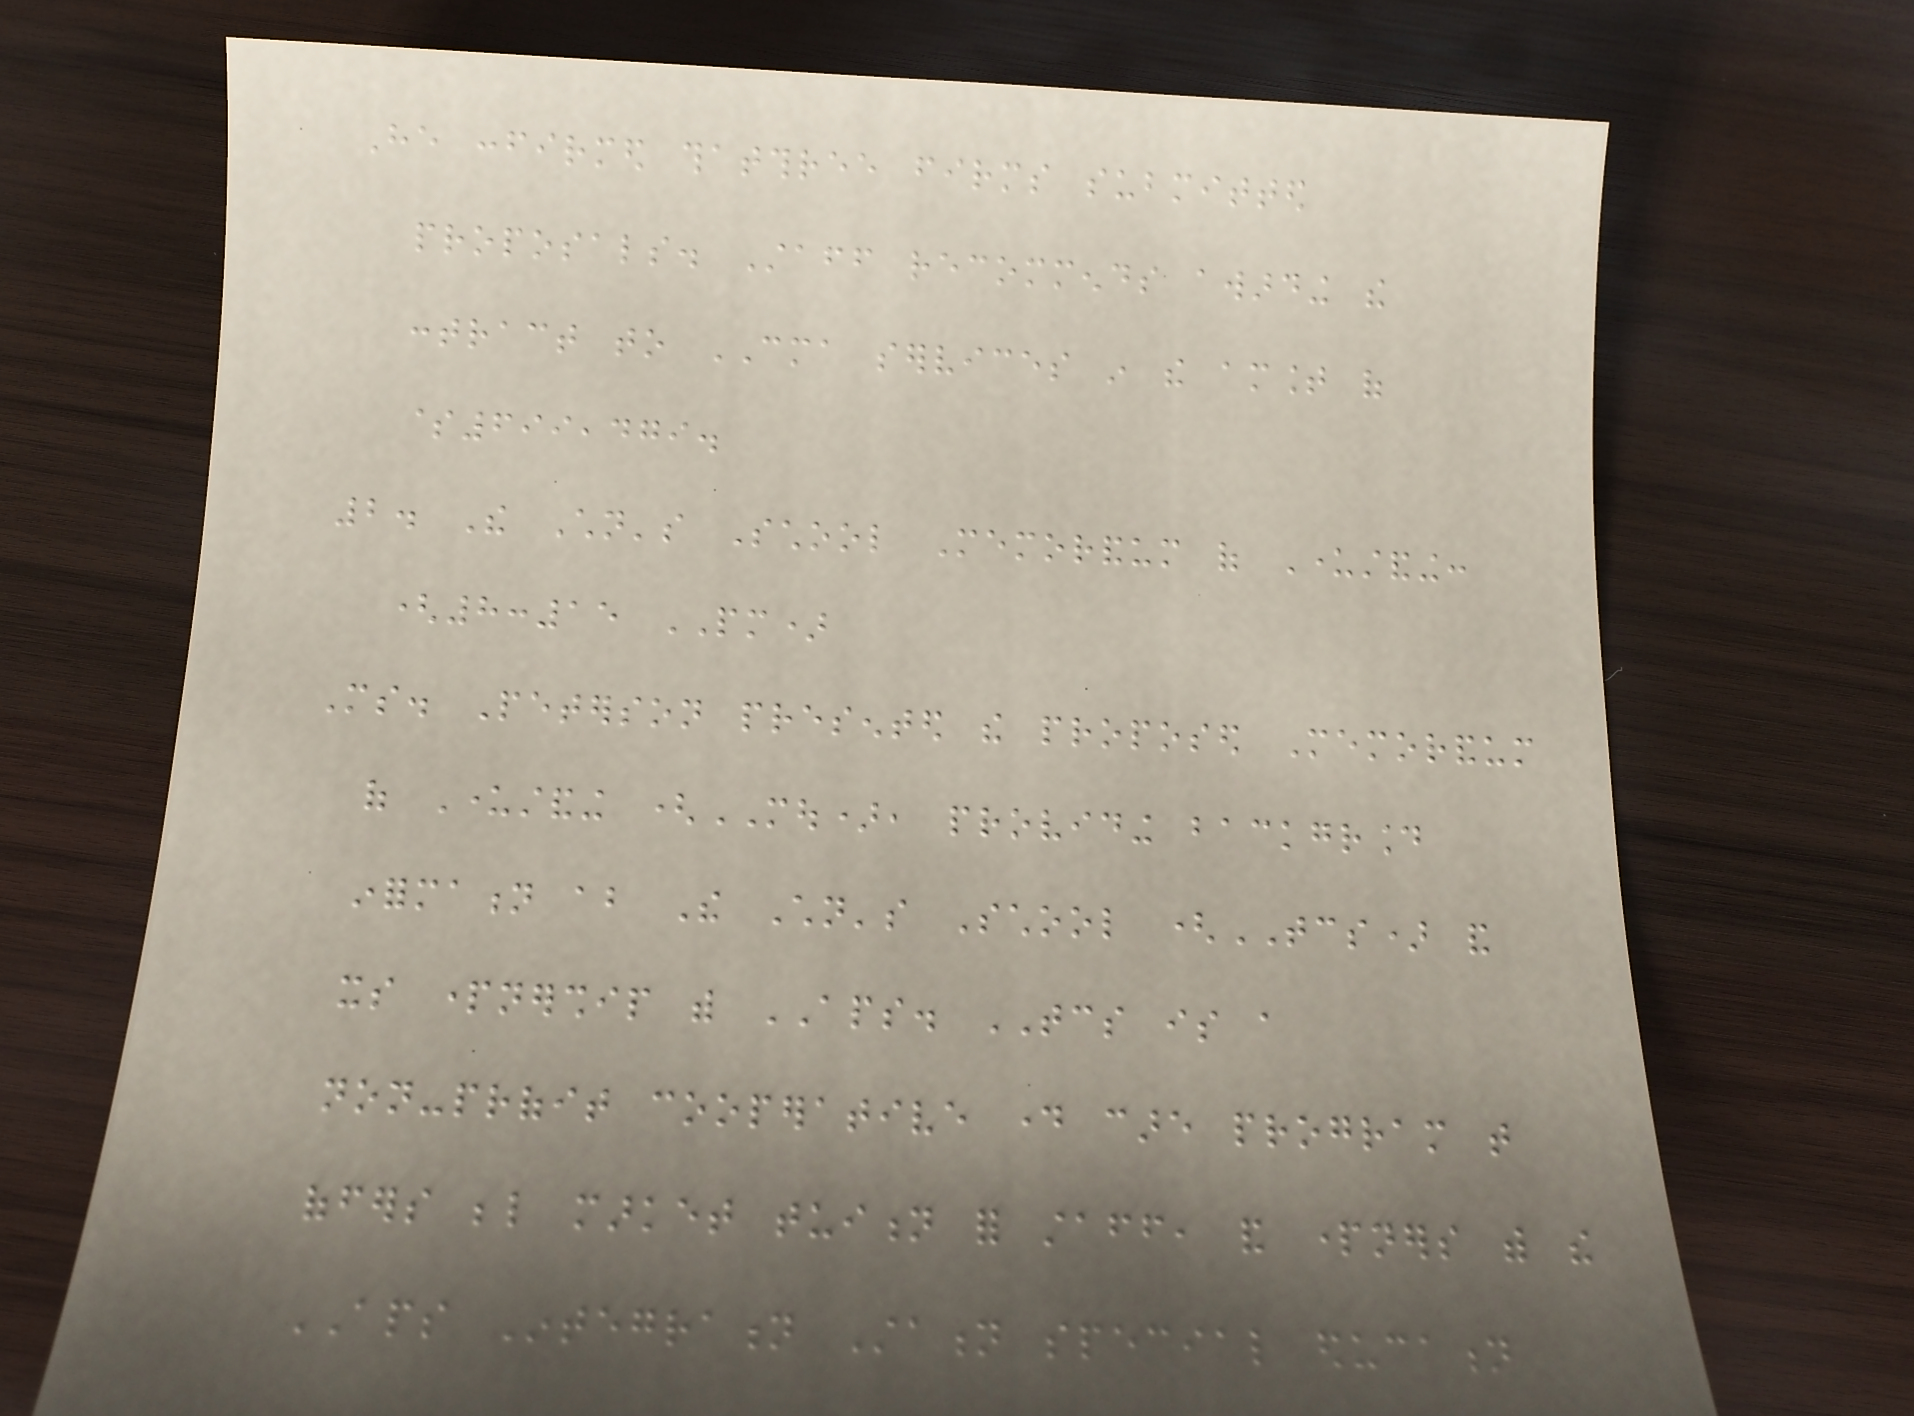He confirmed thatthree firms submitted
proposals. Staff recommends awarding the
contract to CMA services in the amount of
$699,479.
2. The Children's School Memorandum of Understanding:
(8:15 PM)
Ms. Peterson presented the proposed Memorandum
of Understanding (MOU), providing background
information about The Children's School (TCS) and
its partnership with APS. TCS is a
non-profit cooperative day care program that
offers below market tuition for staff, and partners with the
APS Integration Station special education
